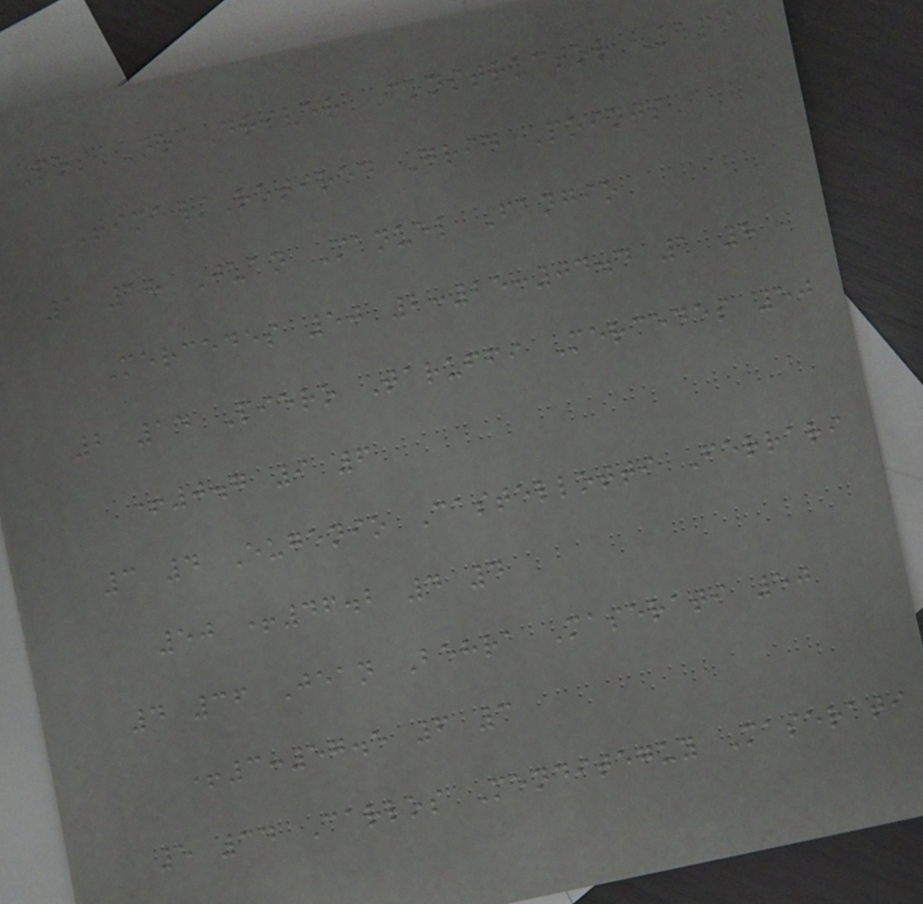Pos No Driver Constructor Laps
Time/Retired Grid Points
1 18 Juan Manuel Fangio
Mercedes 50 2:25:04.4 1 8
2 14 Piero Taruffi Mercedes 50
+0.7 9 6
3 4 Eugenio Castellotti Ferrari
50 +46.2 4 4
4 36 Jean Behra Maserati 50
+3:57.5 6 3
5 34 Carlos Menditeguy Maserati
